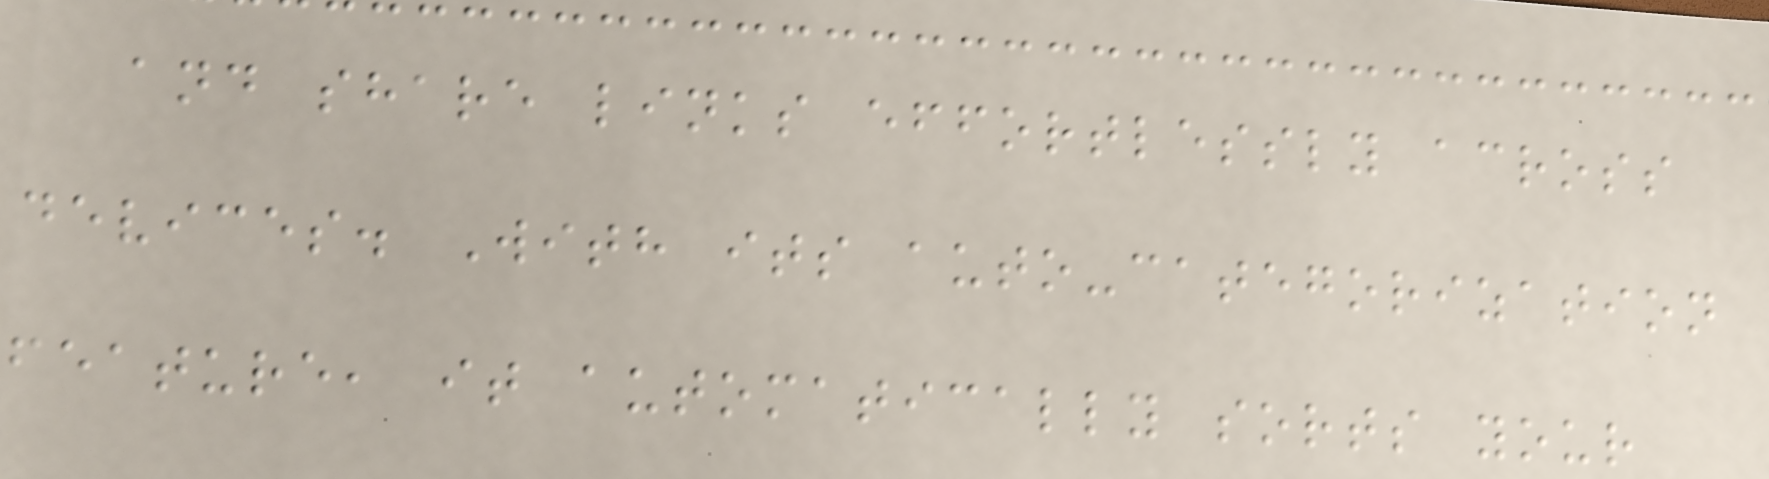and share links effortlessly across
devices. With its auto-categorization
feature, it automatically sorts your
